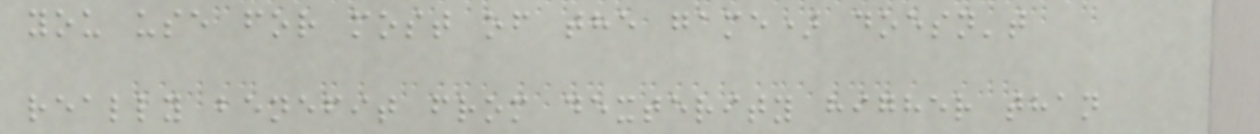you use for most of the game) doesn't
really benefit from dexterity higher than
